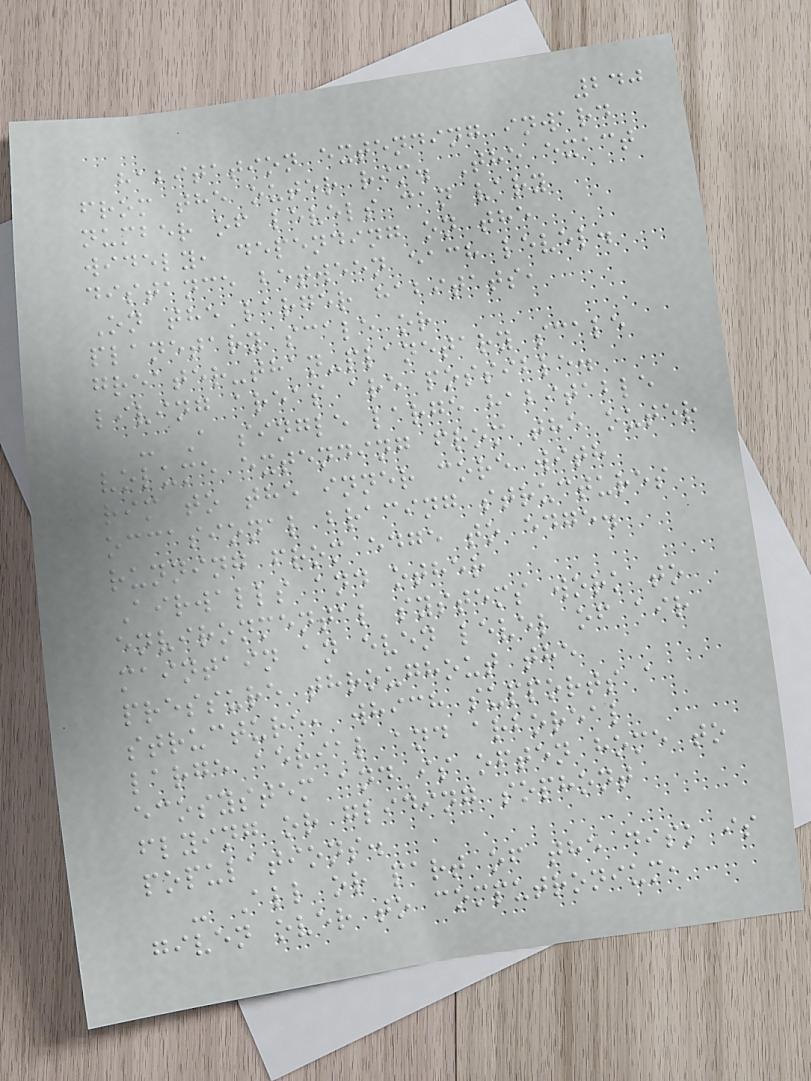240
habitation extending inward
from the outer rim. The exact
number of levels can vary
widely, depending on the
distance between each level.
On the larger habitats,
planetary scale or
greater-than-planetary scale
living areas are possible.
- A single large habitable
volume extending from the outer
rim to the inner core with
occasional bracing structures
running from edge to edge.
Airwalls and other
environmental systems work to
maintain an even level of air
pressure throughout the
structure, which supports a
large aerial and arboreal
ecosystem and is often home to
flying or gliding sophont
populations.
- All or part of the disk is
given over to computronium,
